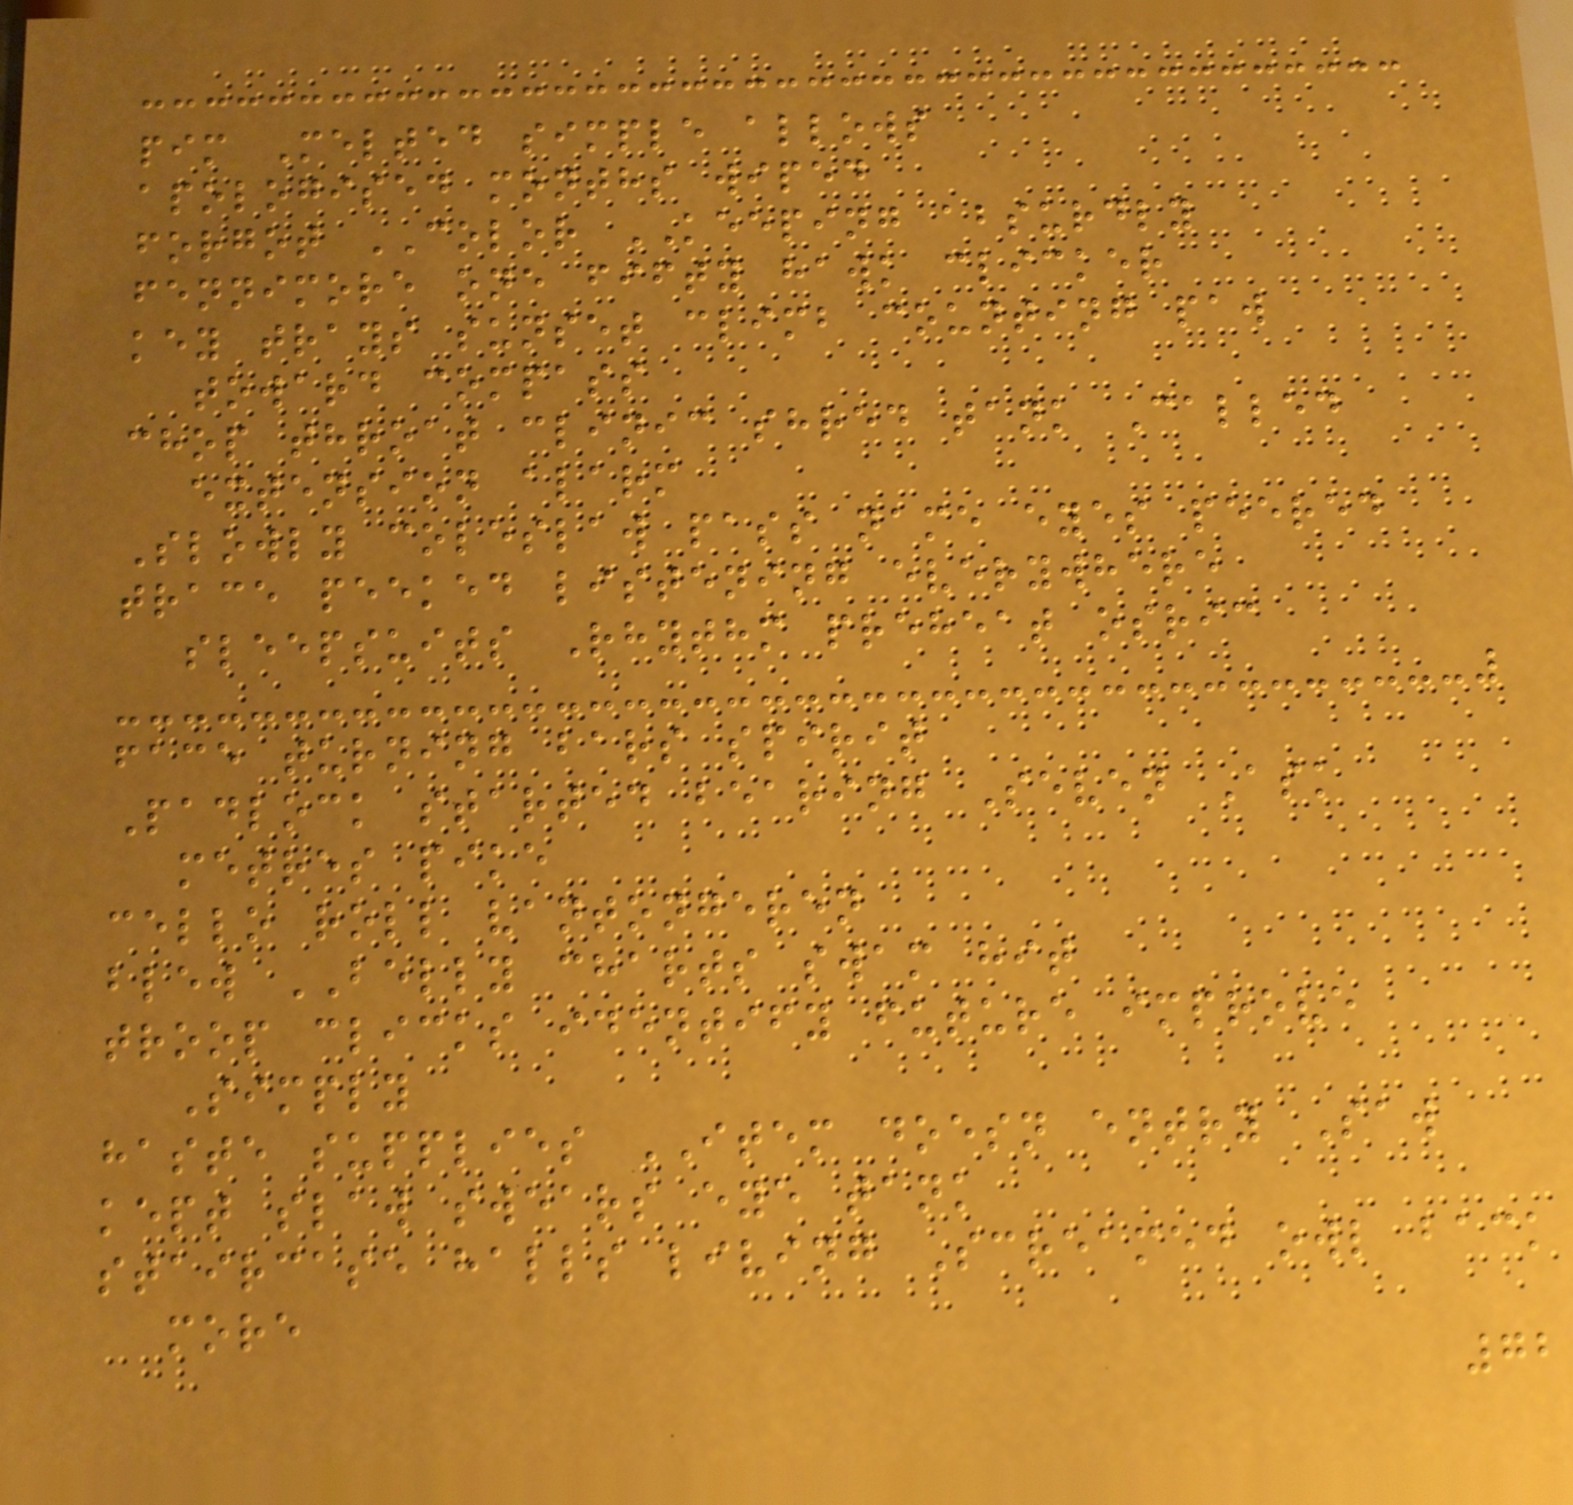pim Melted simple allows
apologised months wiped
forgot COLOR KEEPING absurdly
fennimore one fifty hawk clicker
key trays sunset climb counting paw
toward compass
chop throat clinic shred tank Called
extension alarm
Slowly coleslaw pass name eyes peered
trace peeked listening everywhere
sleepsuits Rhythm preheat osric
face turning bars spirit
Padlock started bearing Seven Ask
metres pike
cello roll vantongeren
blew BELLY charts swam hit
troop clicks identify future improve
Simply
haste supplies ITEM doesn entry Saw
kept slaw swears eye tank
staircase halls living Screamed owl back
more
72
